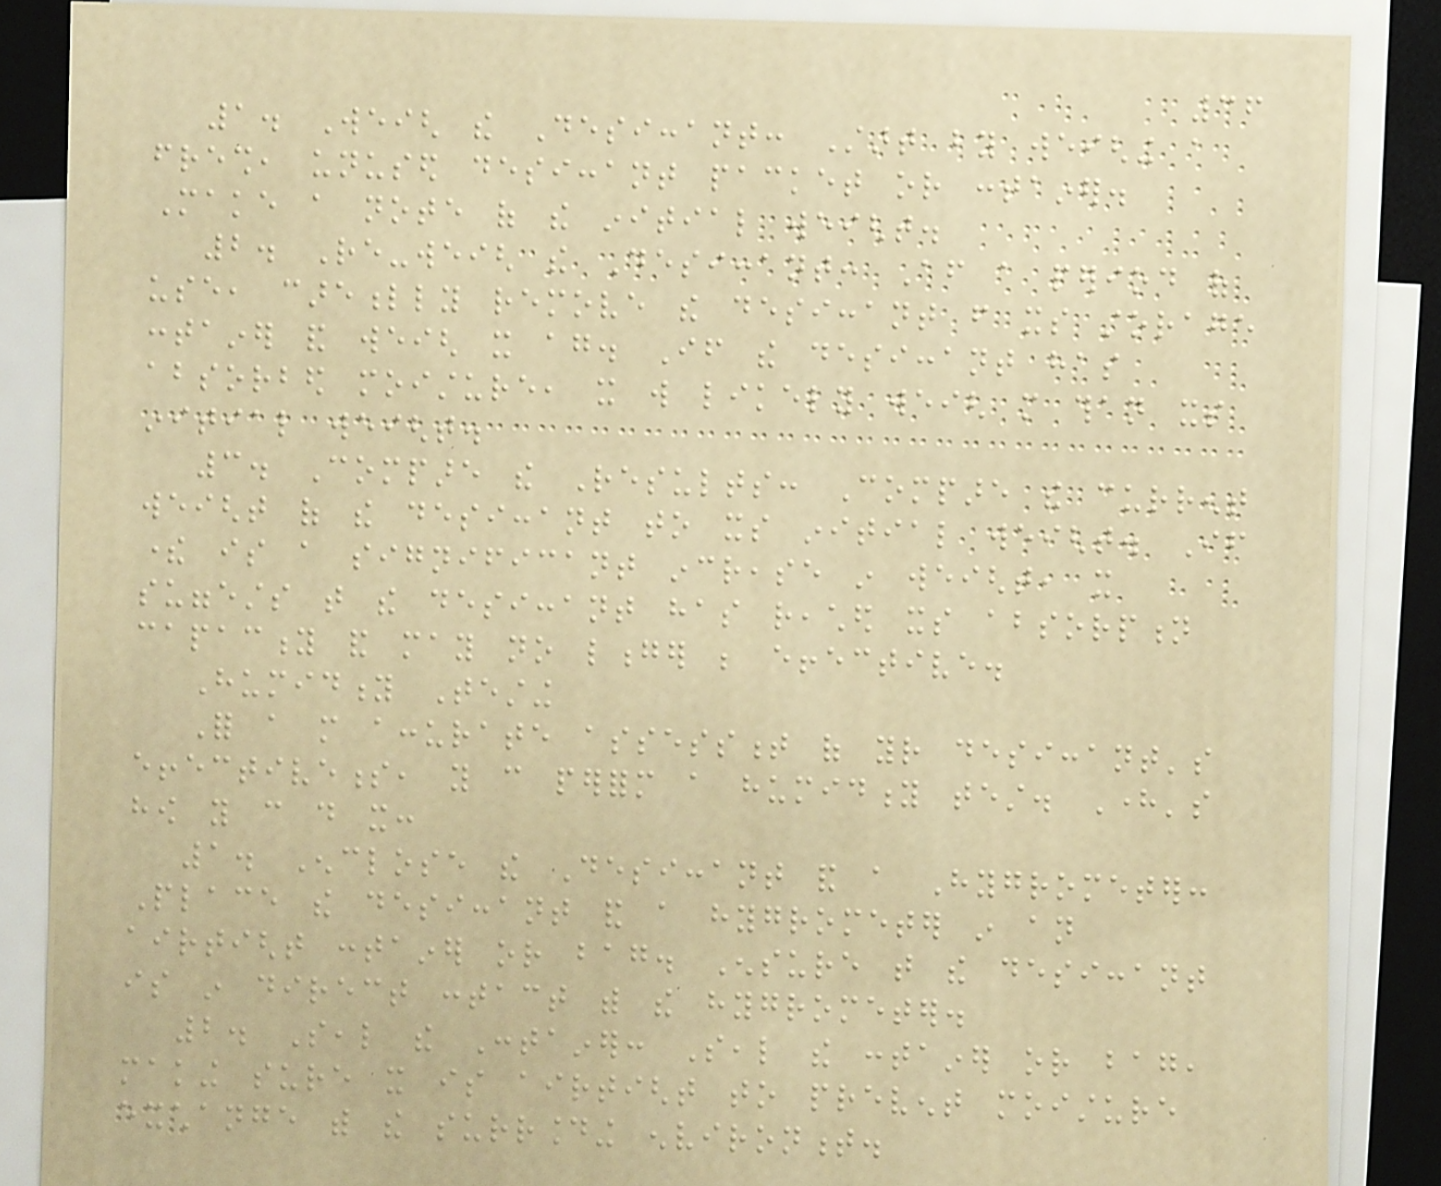36
1. Weigh the Desiccant: Start by weighing a
fresh, unused desiccant packet or container.
Make a note of the initial weight.
2. Re-weigh the Desiccant: After a period of
use, carefully remove the desiccant from its storage
container and weigh it again. If the desiccant has
absorbed moisture, it will likely weigh more than its
initial weight.
3. Compare the Results: Compare the current
weight of the desiccant to its initial weight. If
there is a significant increase in weight, it
suggests that the desiccant has reached its absorption
capacity and may no longer be effective.
Humidity Testing
For a more accurate assessment of your desiccant's
effectiveness, you can perform a humidity test. Here's
how you can do it:
1. Enclose the Desiccant and a Hygrometer:
Place the desiccant and a hygrometer in an
airtight container or bag. Ensure that the desiccant
is in direct contact with the hygrometer.
2. Seal the Container: Seal the container or bag,
making sure it is airtight to prevent moisture
exchange with the surrounding environment.
